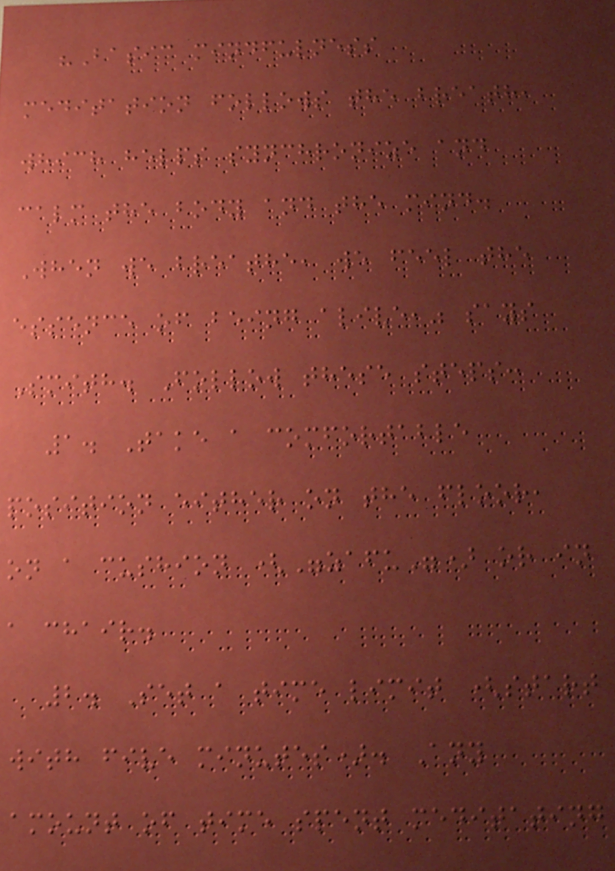"Basic mindfulness
meditation follows the breath,
which helps synchronize and
calm the body and the mind.
When we breathe, we feel the
essence of being alive," says
Smith. Follow these steps:
1. Take a comfortable
position either on the floor,
on a cushion ("zafu") or in
a chair.
2. Set a time limit (start
with five minutes). Any
amount of time spent meditating
